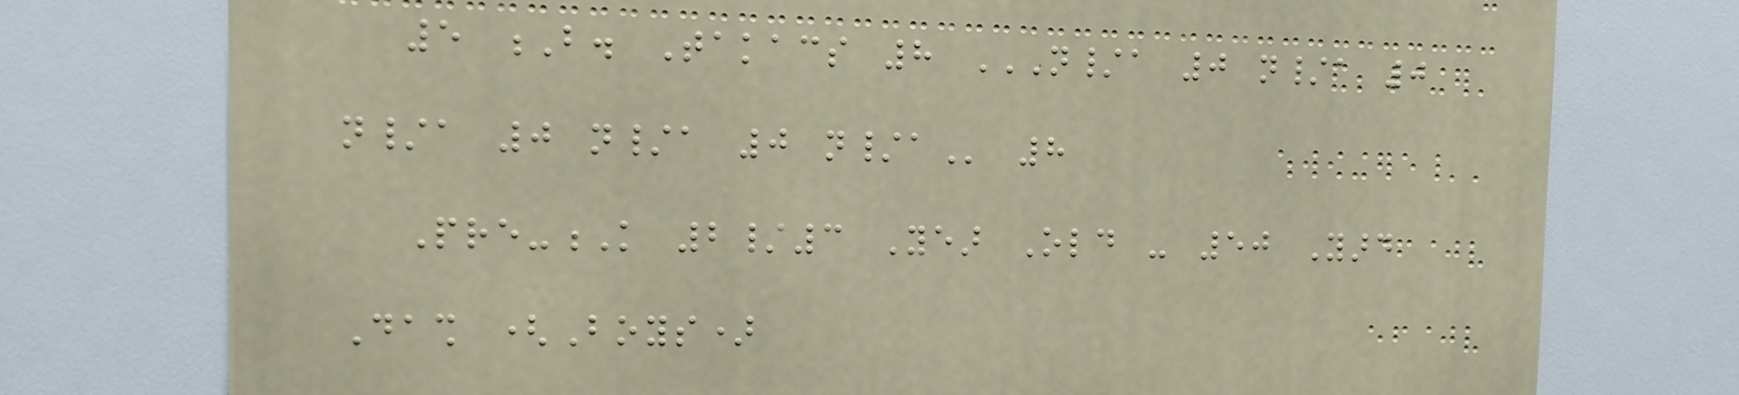5 B. Takacs 8 N/A 0 N/A 0
N/A 0 N/A 0 N/A 8
Pre-K 2/3 Year Old - 50 Yard
Dash (Boys)
